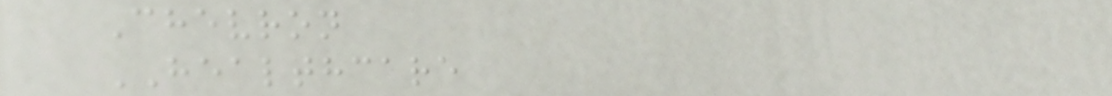Chevron
HEALTHCARE
